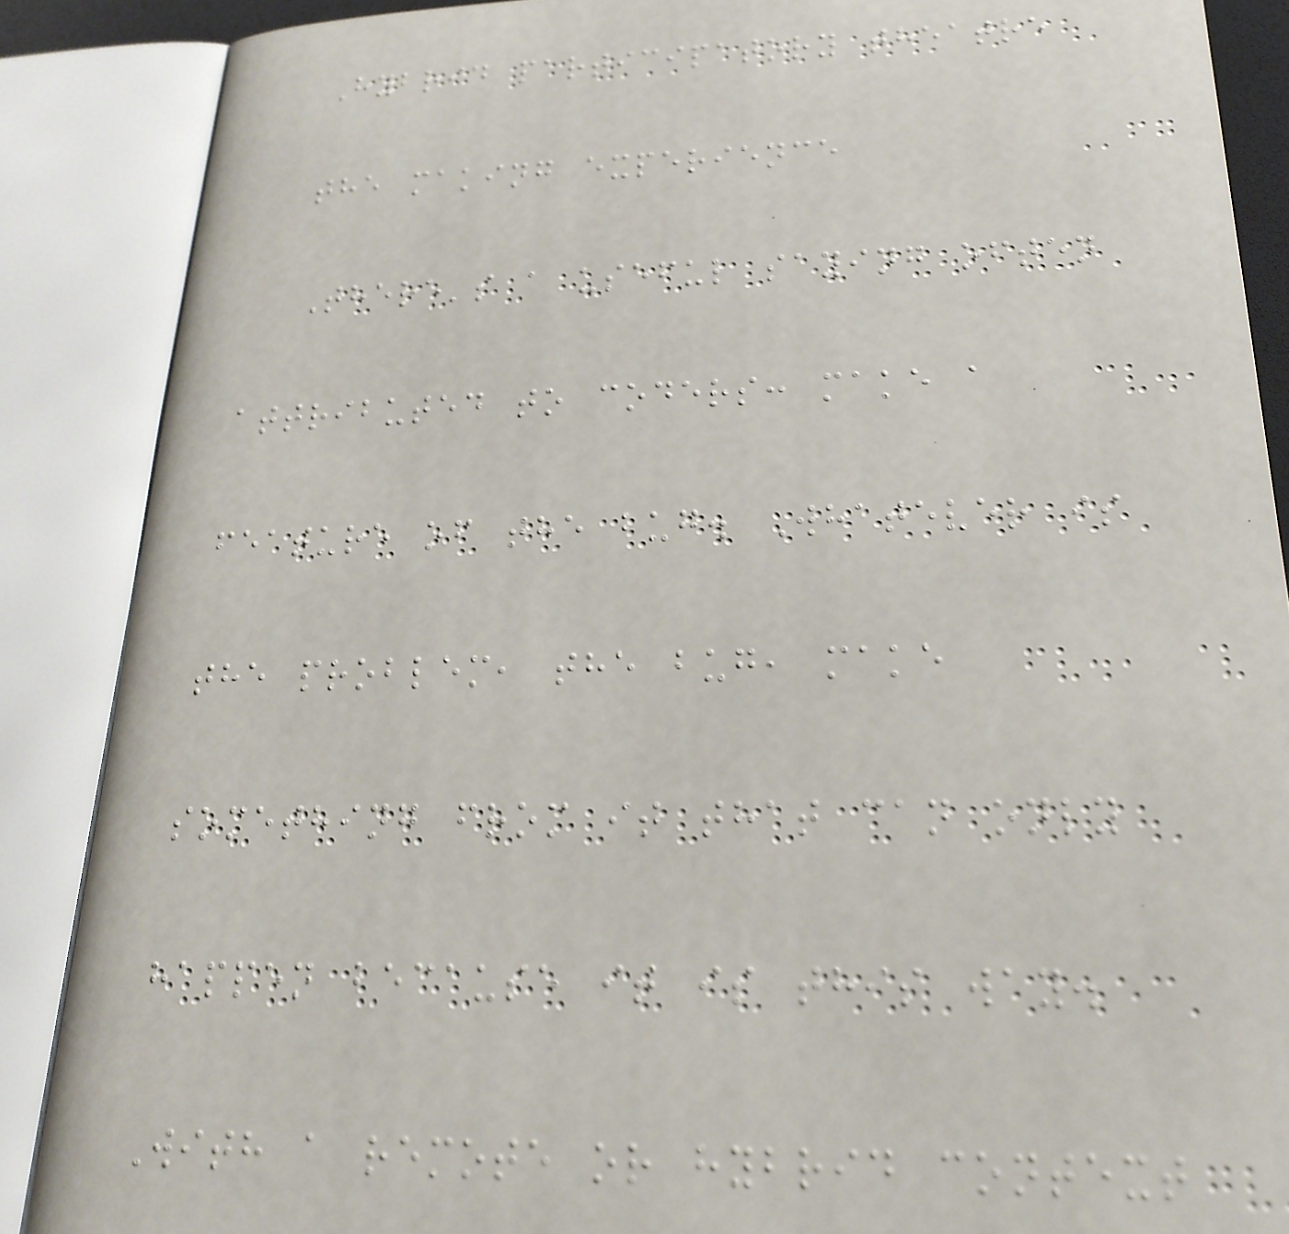Hybrid participatory theatre
the making experience
There's a useful saying often
attributed to coders: make a
feature of the bug. Whatever is
the problem, the bug, make
something from it that can only
happen because it is this way.
With a remote or hybrid context
